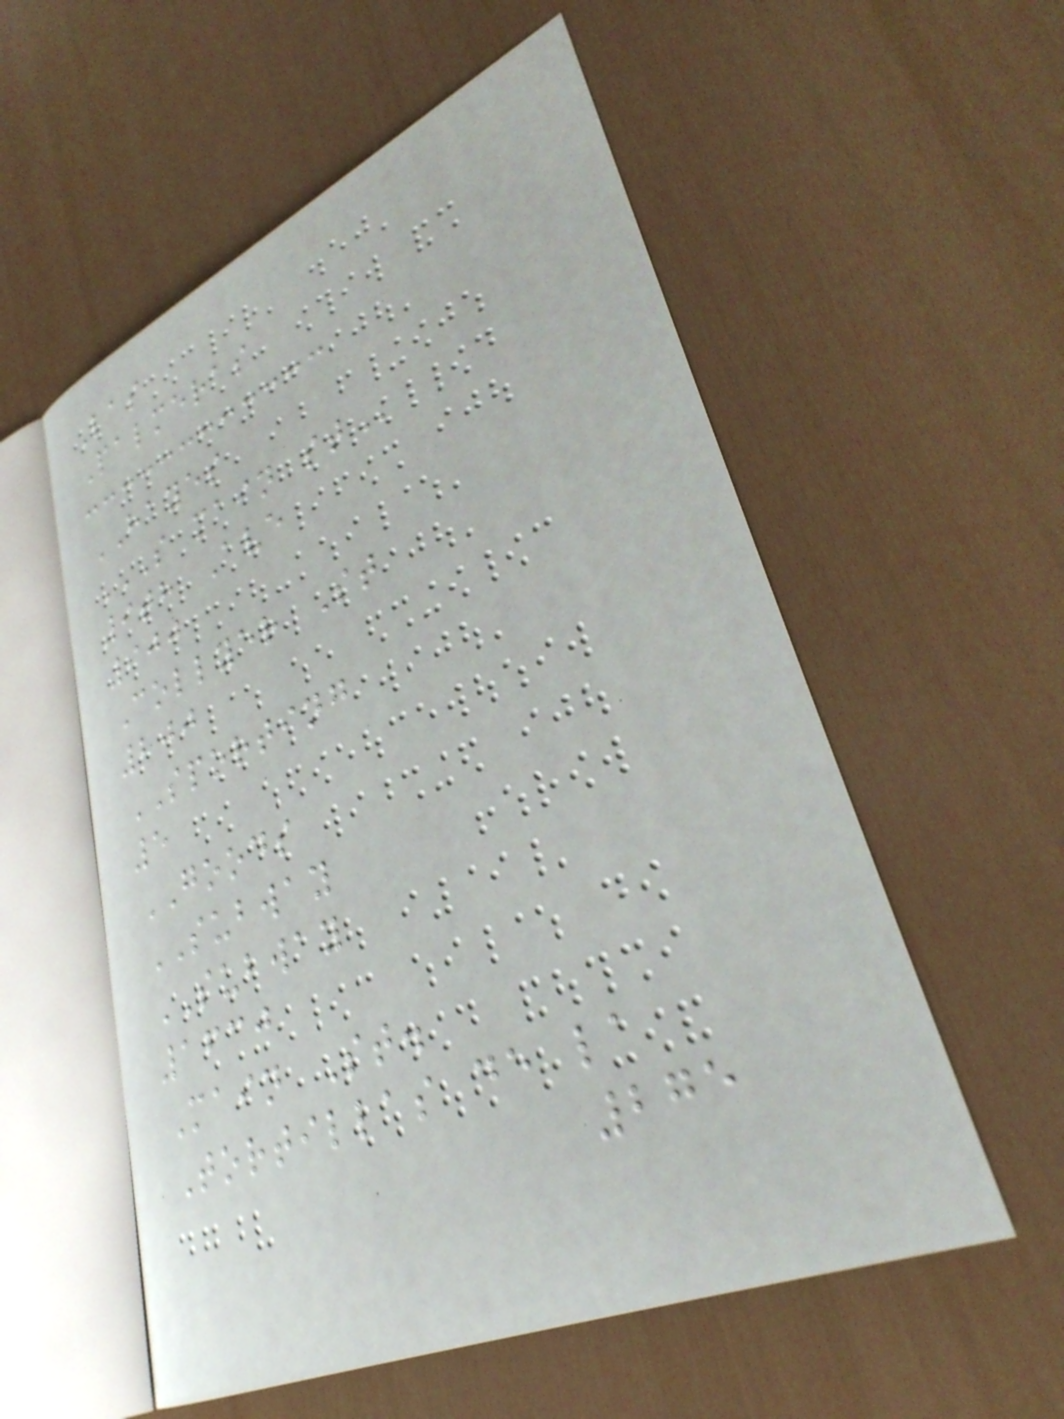Las
Palmeras
HAYES
S MAIN ST
9th Ave
900
Collyer St
200
SPORTING
5
GOODS
SUBWAY
SUBWAY
1630
Main St.
Tortillas de la
275
